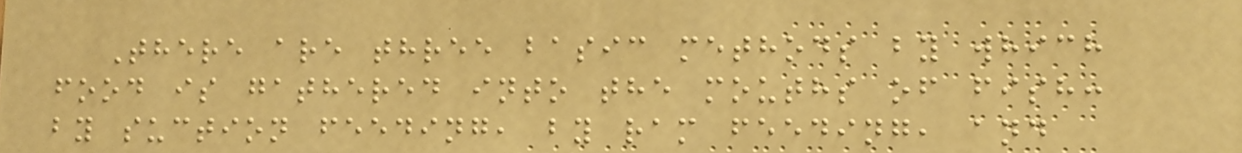There are three basic methods by which
food is gathered into the mouths of fish:
by suction feeding, by ram feeding, and
